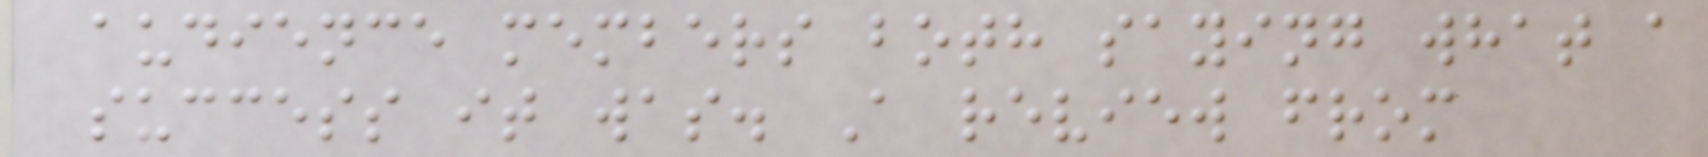audience members both saying what a
success it was. A review from
